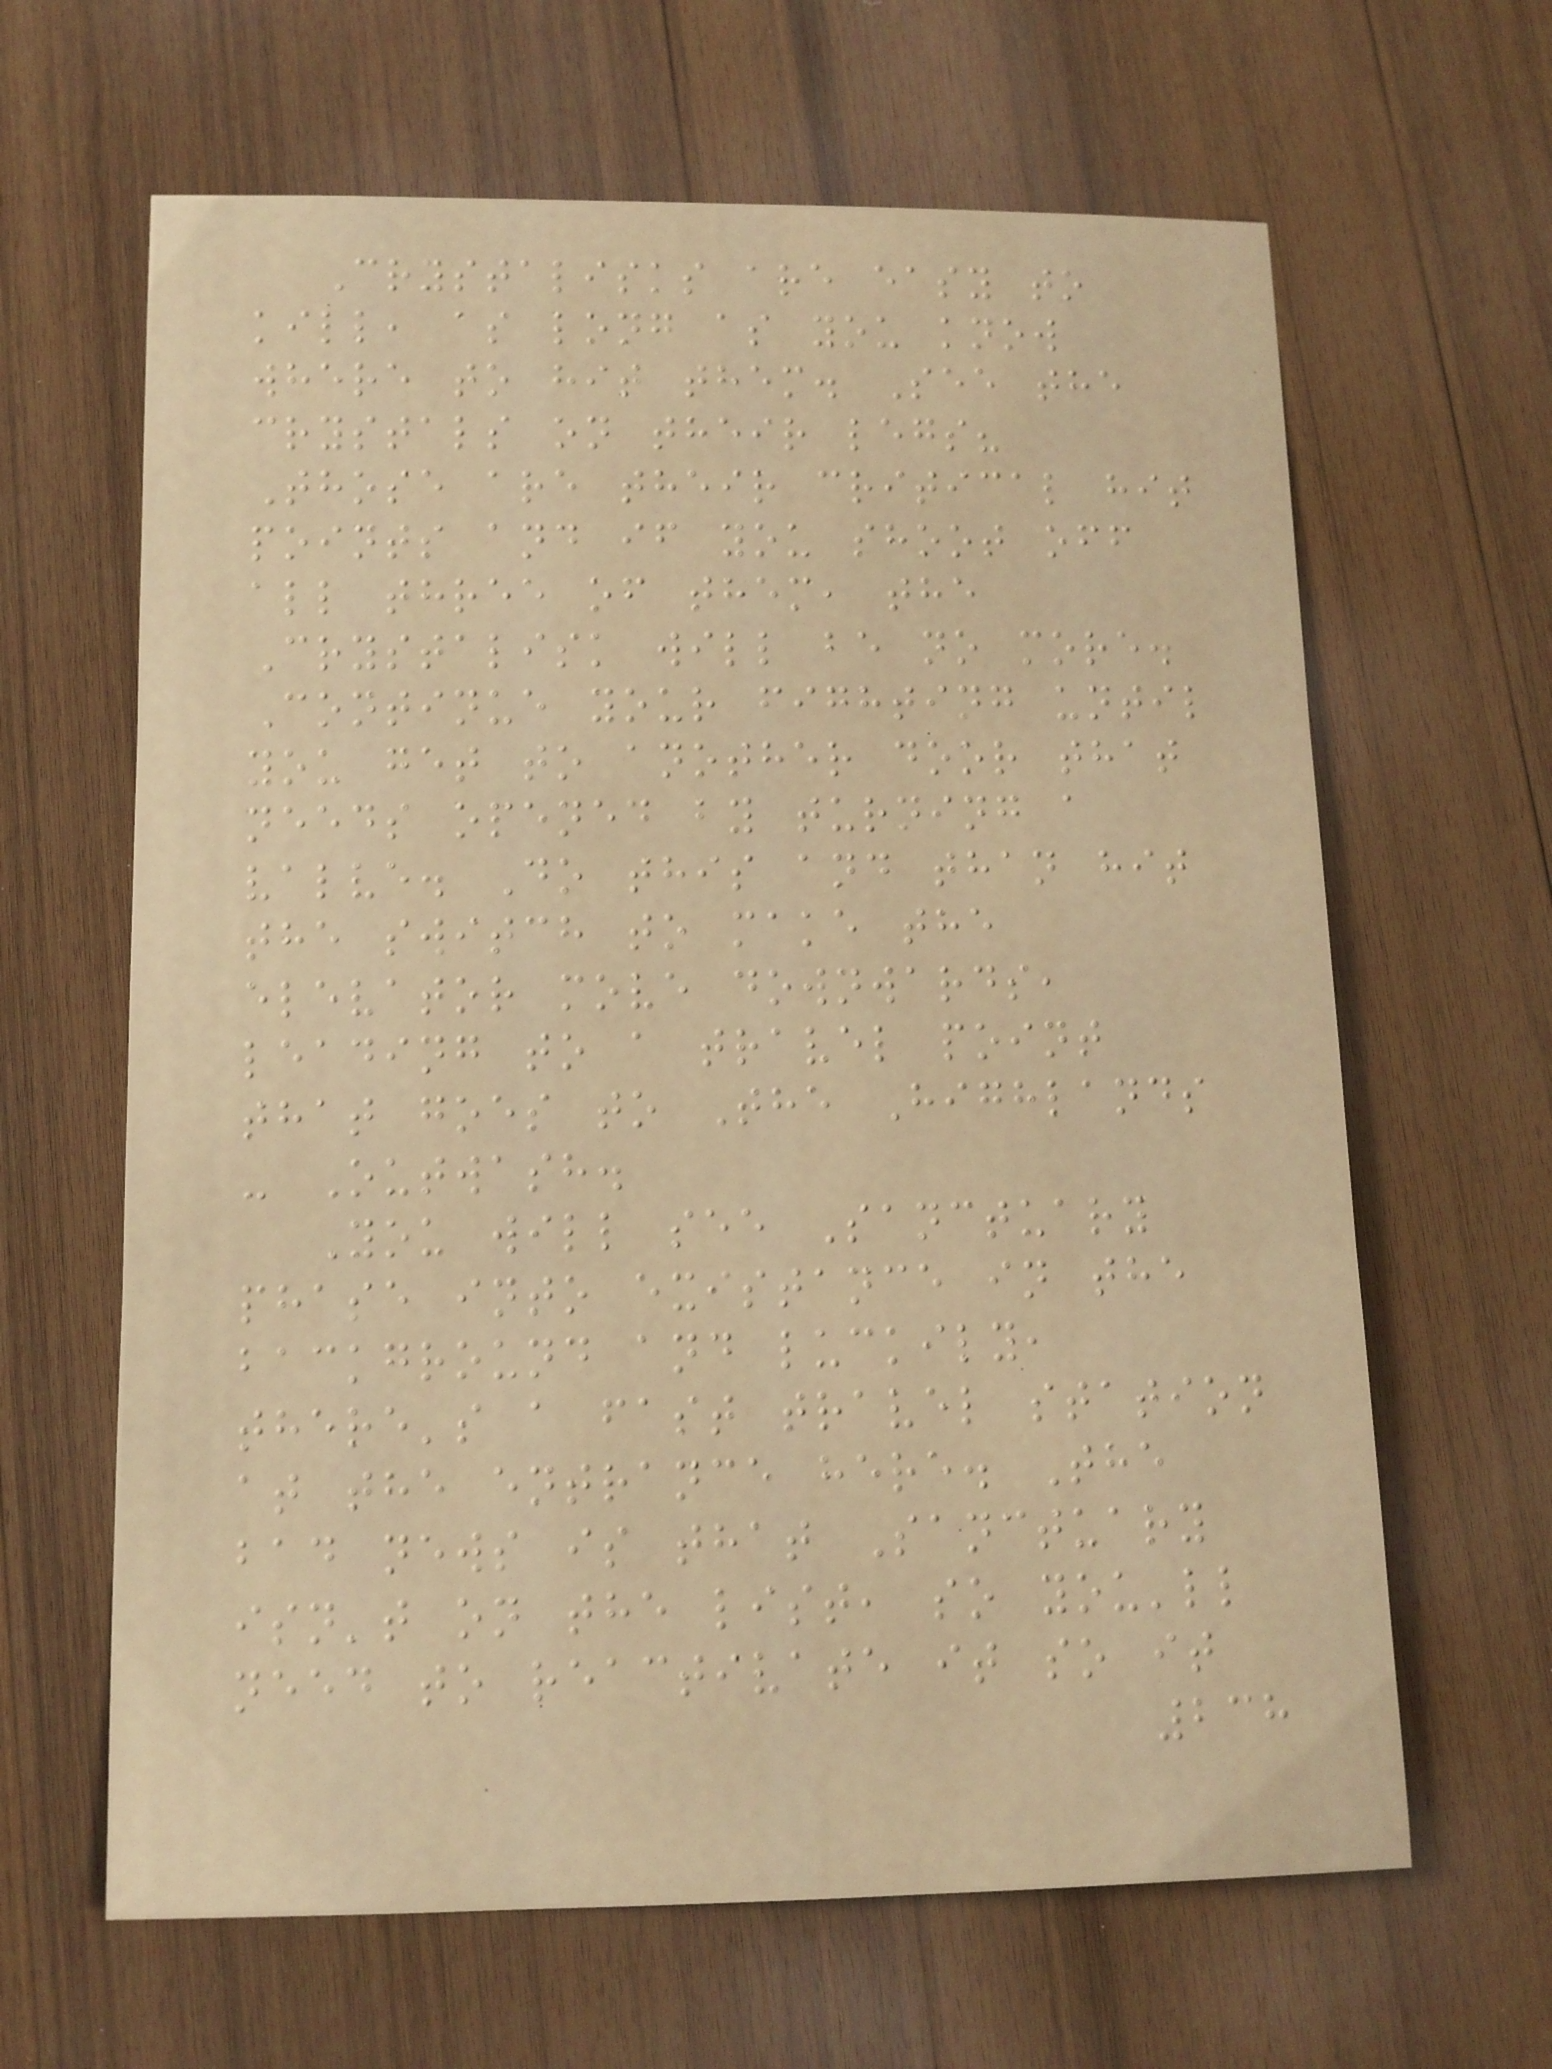Crystalisks are easy to
kill, as long as you know
where to hit them. See the
crystals on their legs?
Those are their critical hit
points and if you shoot off
all three of them, the
Crystalisk will be no more.
Continue your fighting until
you get to another door that
needs opened by turning a
valve. Do this and than hit
the switch to make the
elevator move downwards,
leading to a travel point
that goes to The Highlands
- Outwash.
You will see Sanctuary
phase into existance in the
background and luckily,
there's a fast travel station
at the entrance here. The
bad news is that Sanctuary
isn't on the list, so you'll
need to reactivate it so it
238
